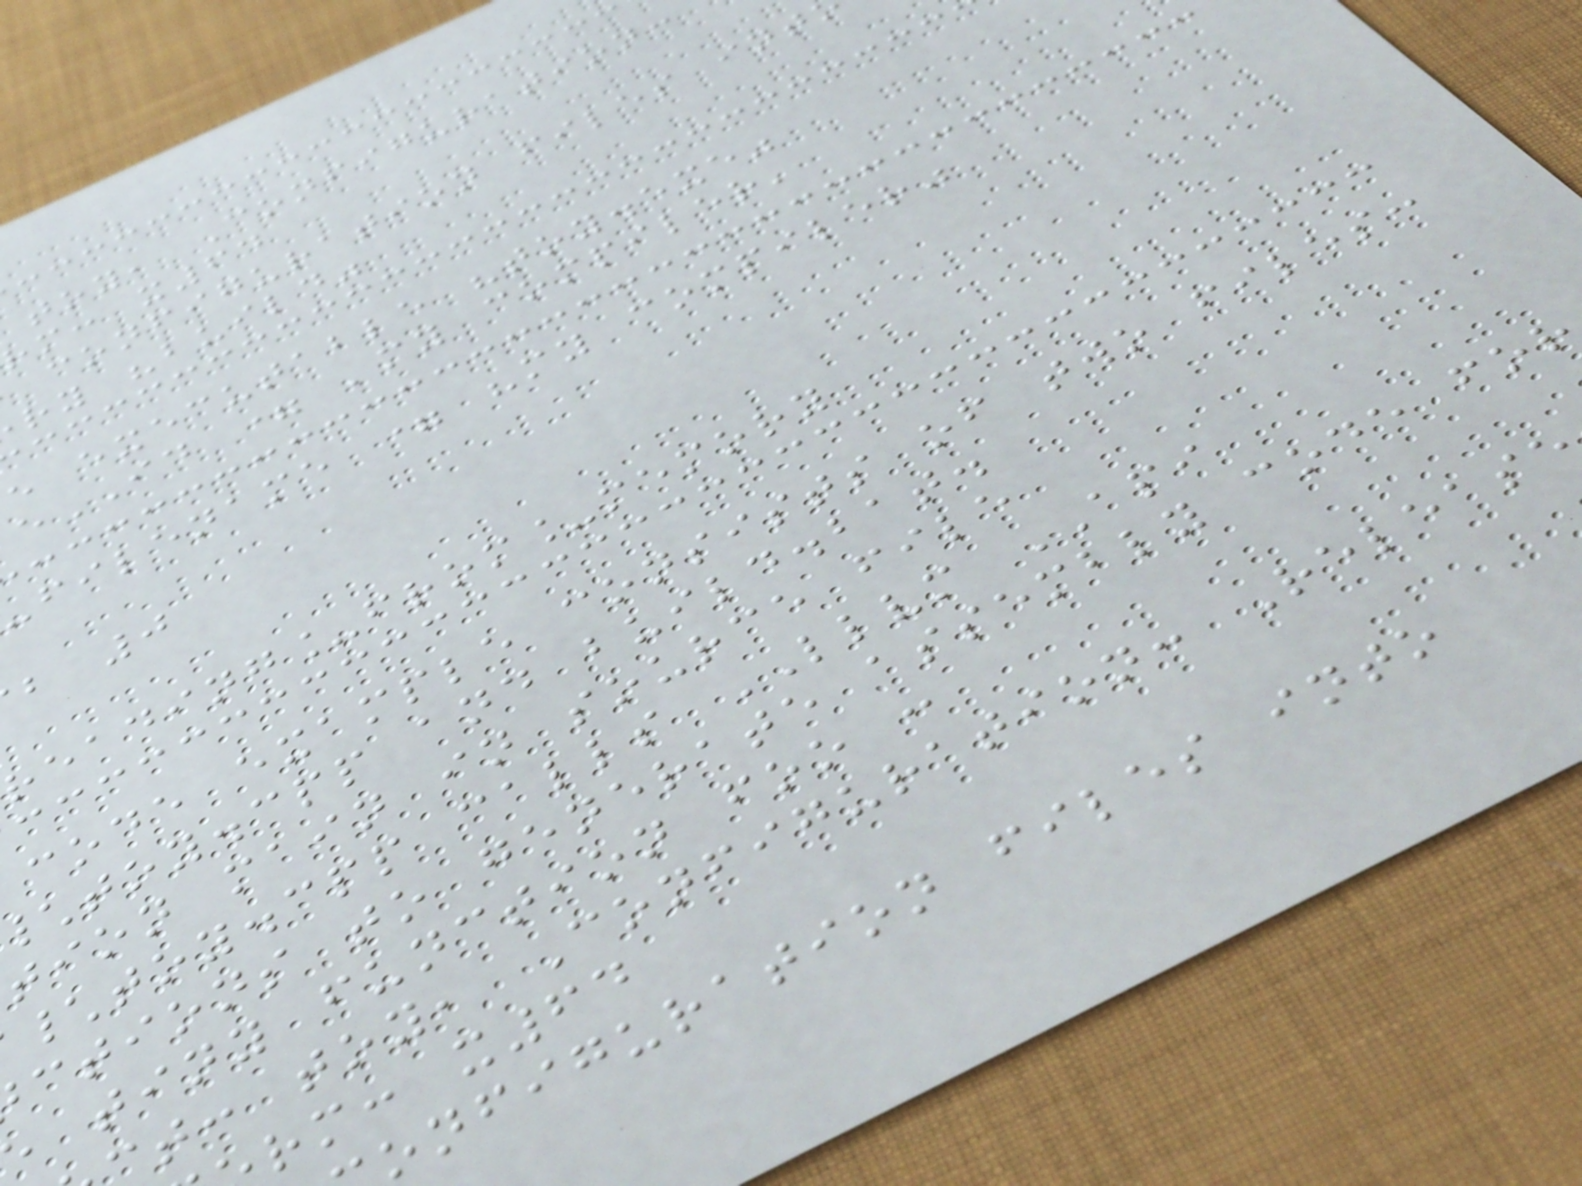toy, Configuration:
rm: x64
configuration files int
ry "build"
e executable "toy.exe"
eID = 'my compiler'
filename = "my compiler"
b 0
reading_from_memory
code example consists of two files:
toy.cpp and build.bat.
tion main in source file
\toy.cpp calls LLVM API
ctions to generate assembly code for
tiny function foo :
t: toy, Configuration: Release
rm: x64
onfiguration files into
